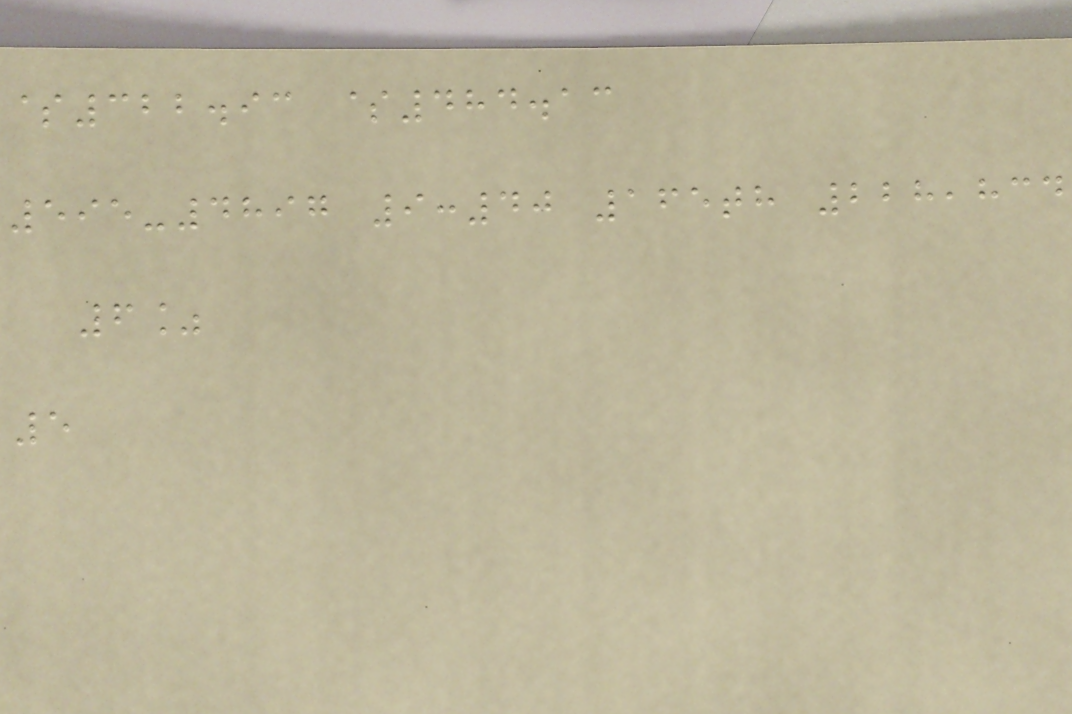$322.93 $484.13
595-4897 9:40 165th 228,834
6%
5
